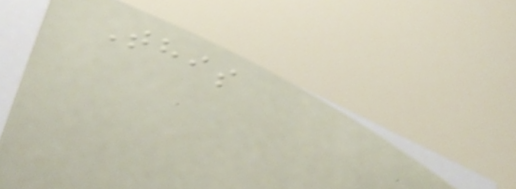This
